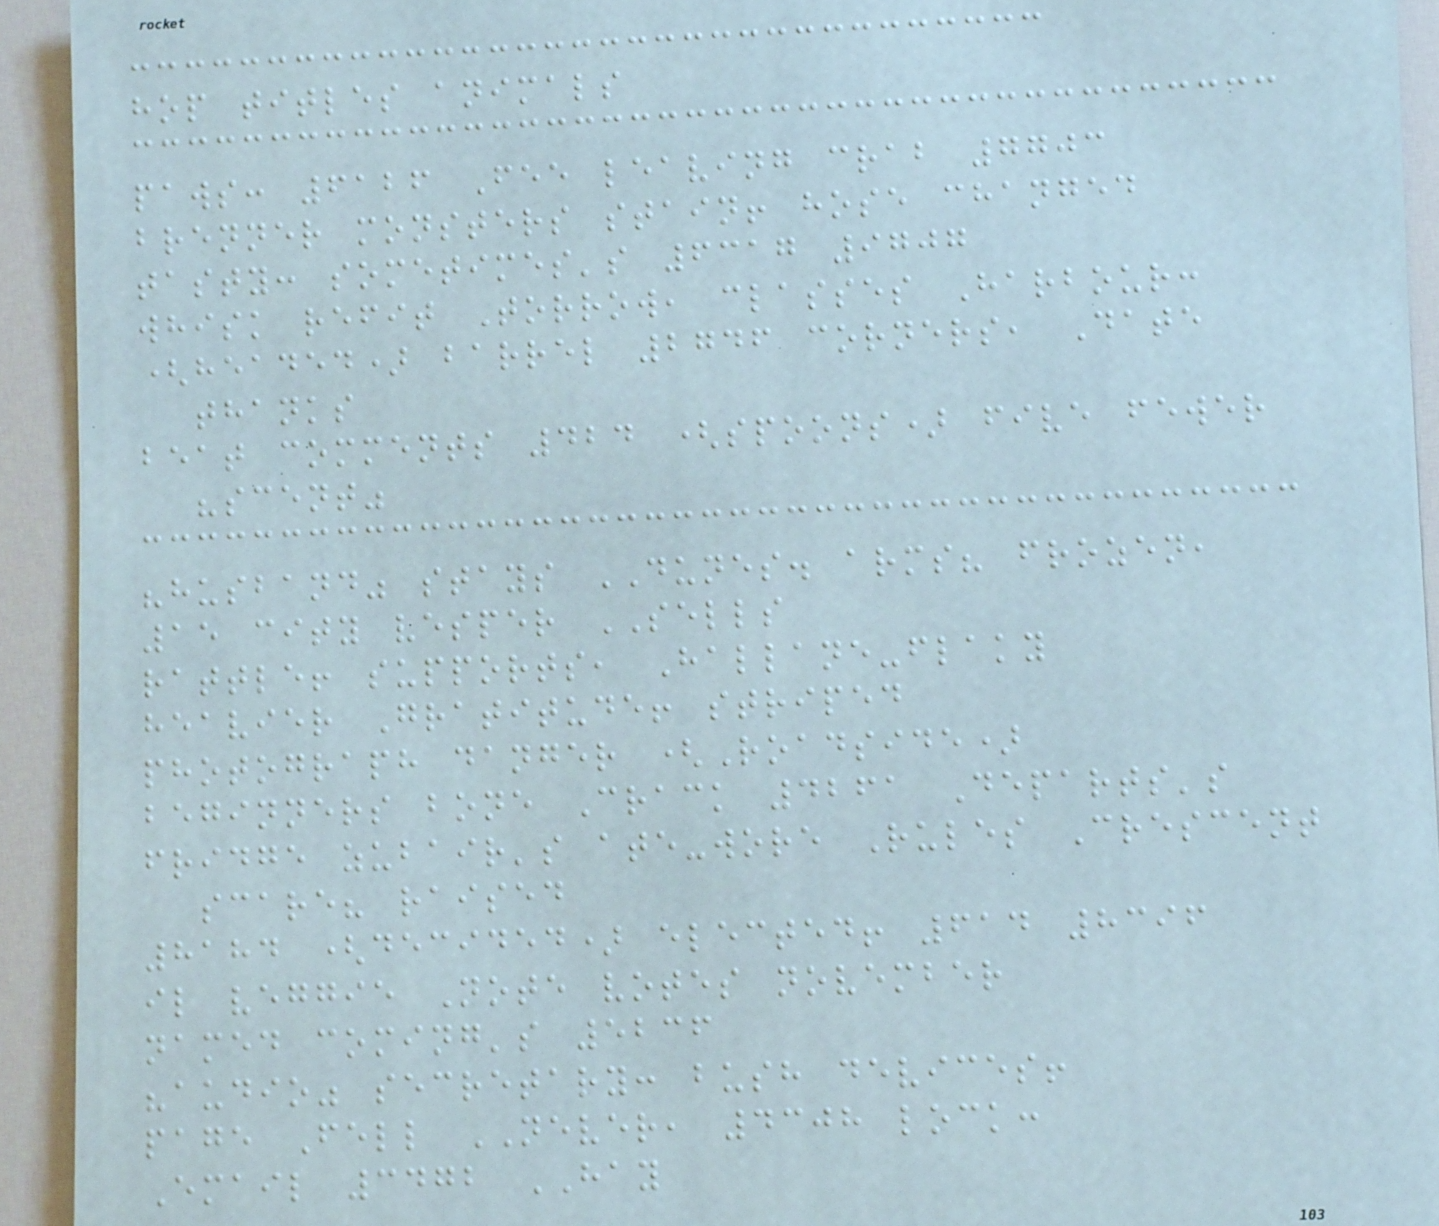hop titles animals
paws: 6126 Fee leaving crab 7703
brenner monsters stain! hose changed
tasty: sometimes's 6317 9707
whisk refit Torrow, classes Harbour:
(headed) barrel 2746 corners, Date
thanks
beat comments 424 (spoons) five fewer
"scent"
"husband" stays DUNES. arms? frozen,
15 city vesper SELLS
rattle! supports, Hallane-flaky
heavier Gratitude! striped
photograph danger (Roadside)
beginners bone Crack 4261 Departs's
fridge zubair's ate-wore Rules Crescent
scare? raised
8184 (decided) elected! 614 8396
il veggie Note votes november
named coming's 5236
"audio" secretary: bush devices!
page Fell NEVER, 4308 lock:
Email 3472 HAY
